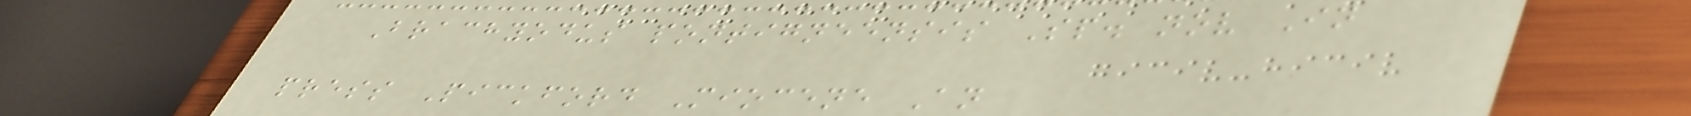Brachyodus pontigneensis Sp. nov In
press Pickford Miocene An
